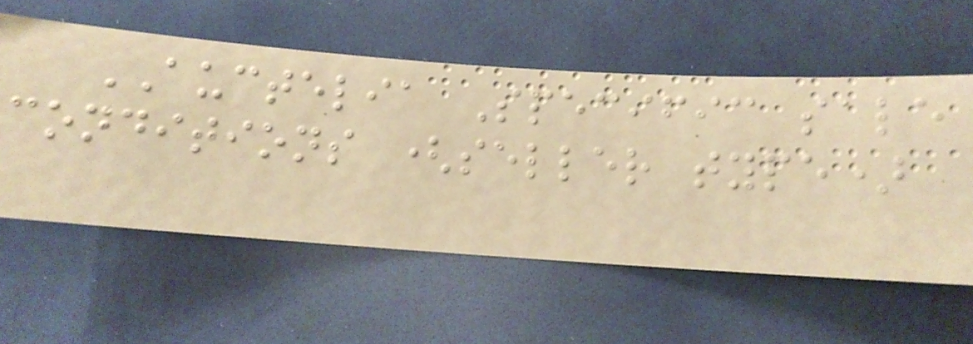AUCTELIA Specific sale
conditions (seller type)
